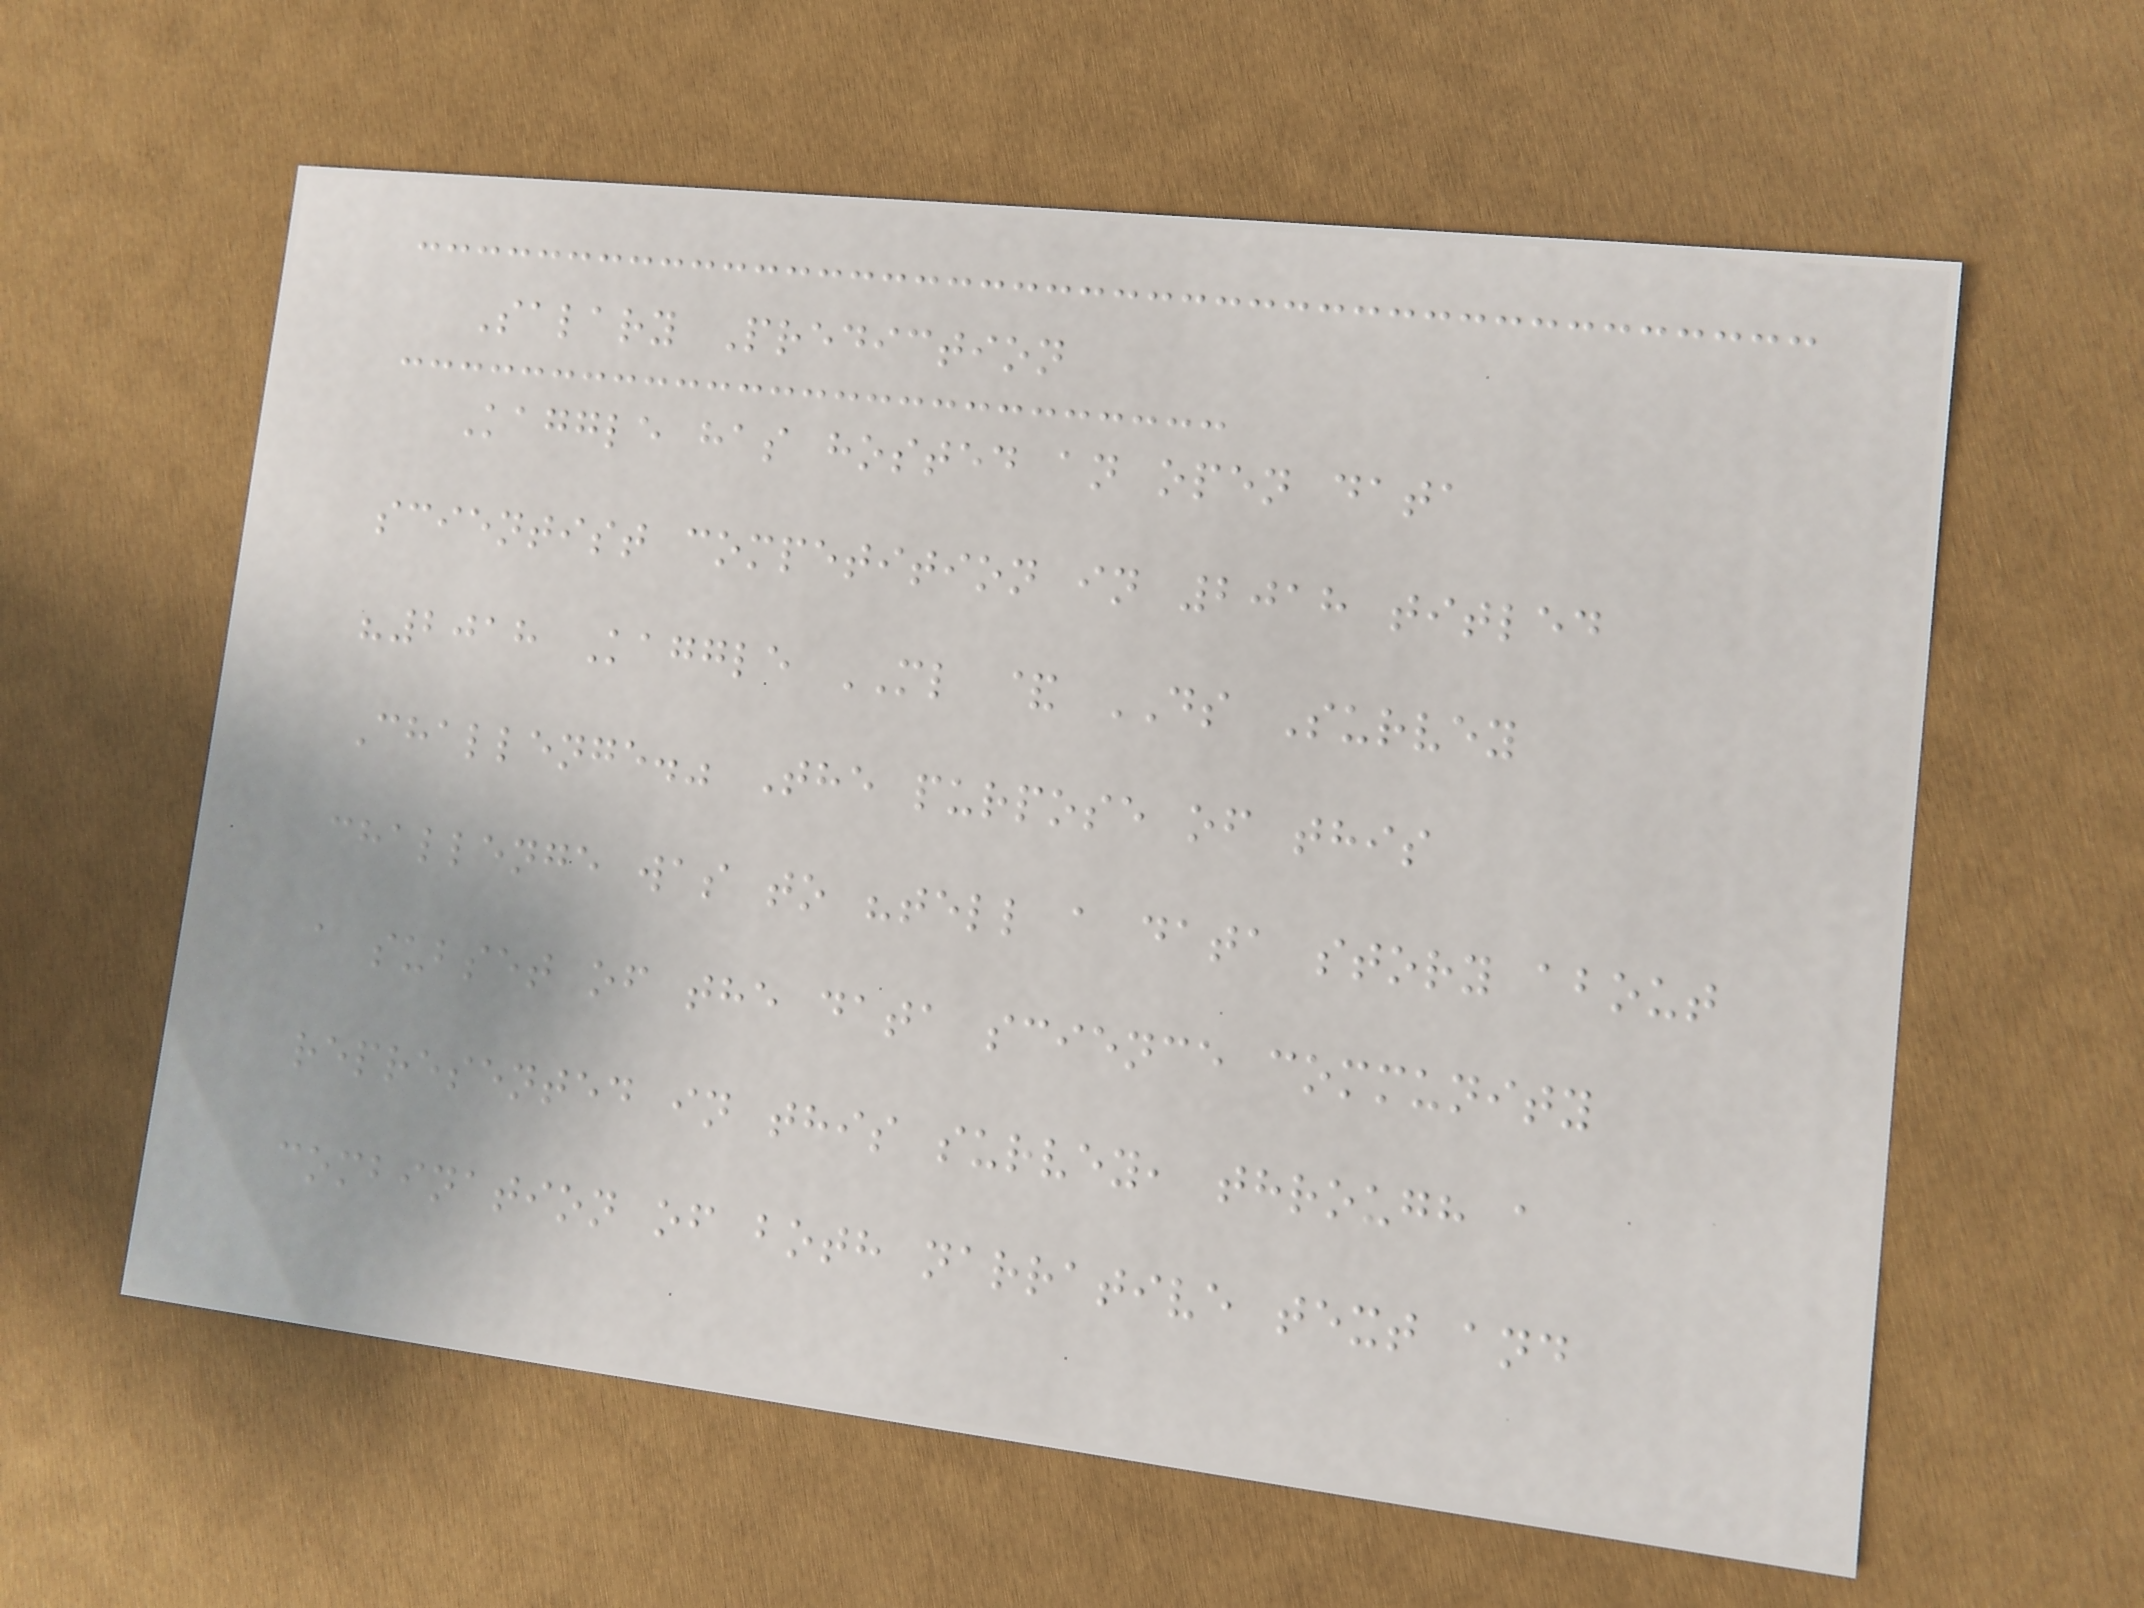Salary Prediction
Kaggle has hosted an open data
scientist competition in 2018 titled
"2018 Kaggle ML & DS Survey
Challenge." The purpose of this
challenge was to "tell a data story about
a subset of the data science community
represented in this survey, through a
combination of both narrative text and
